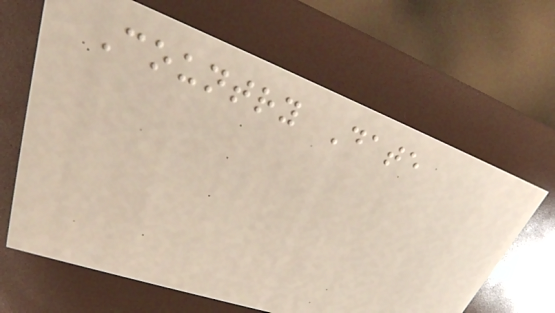Country Date
